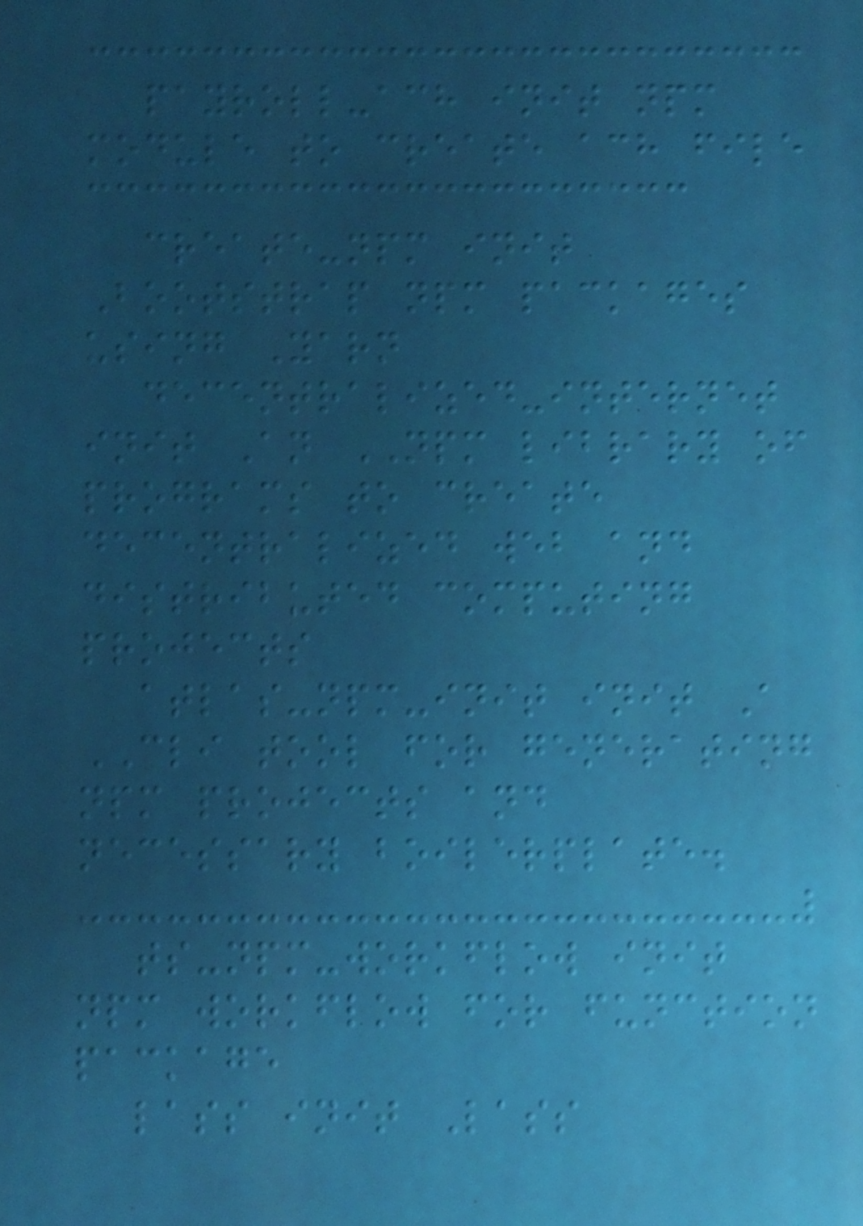payroll-ach init npm
module to create ach file
create-npm init
Bootstrap npm packages
using Yarn
decentralized-internet
init An NPM library of
programs to create
decentralized web and
distributed computing
projects
atlas-npm-init init A
CLI tool for generating
npm projects and
necessary boilerplate.
ts-npm-workflow init
npm workflow for function
package
lass init Lass
